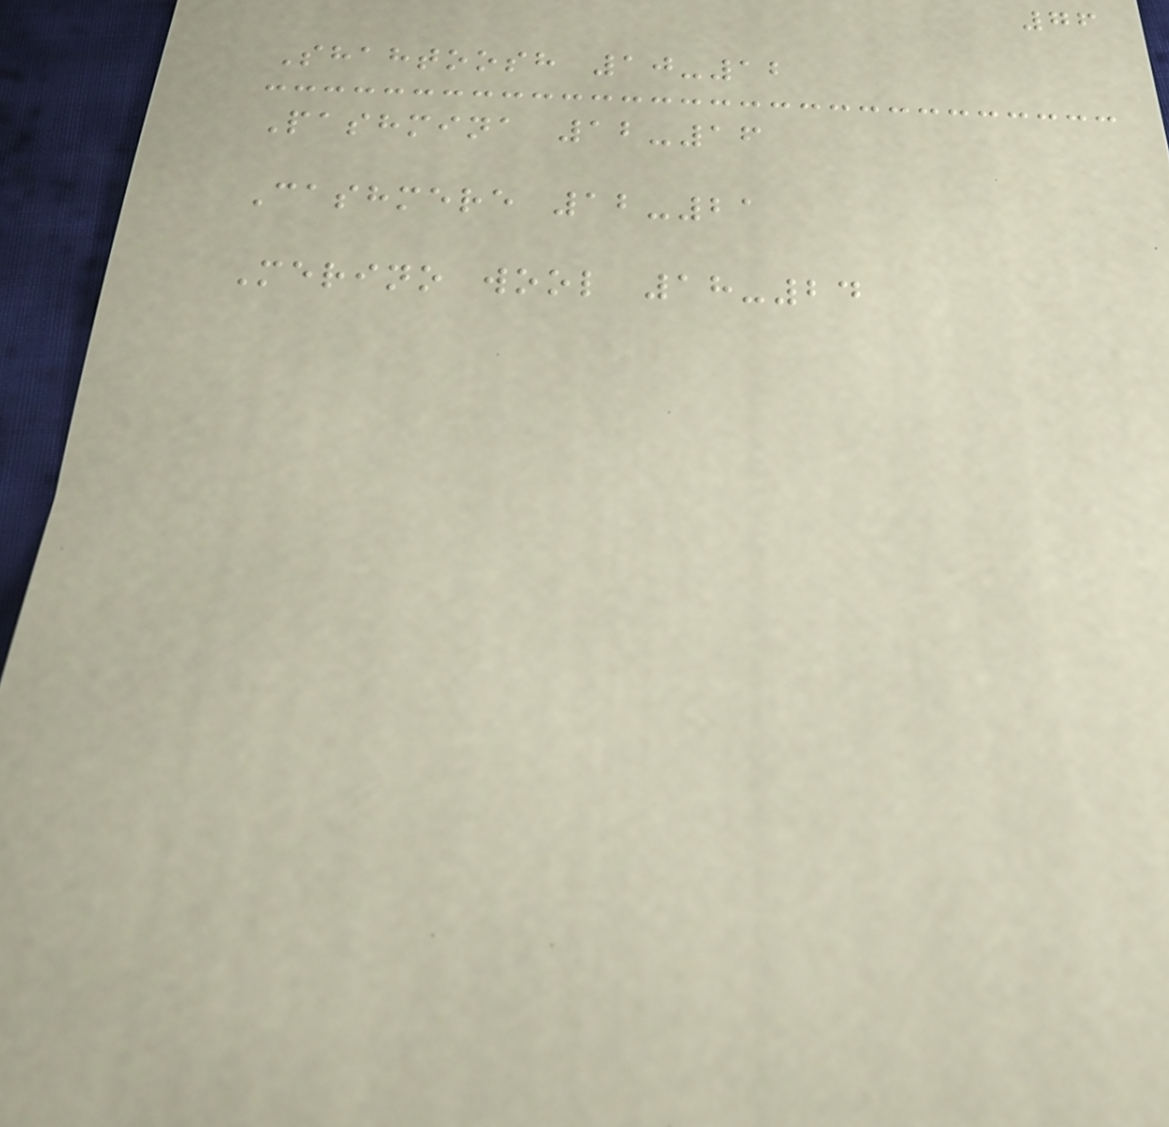76
Shahtoosh 10-12
Pashmina 12-16
Cashmere 12-21
Merino wool 18-24
